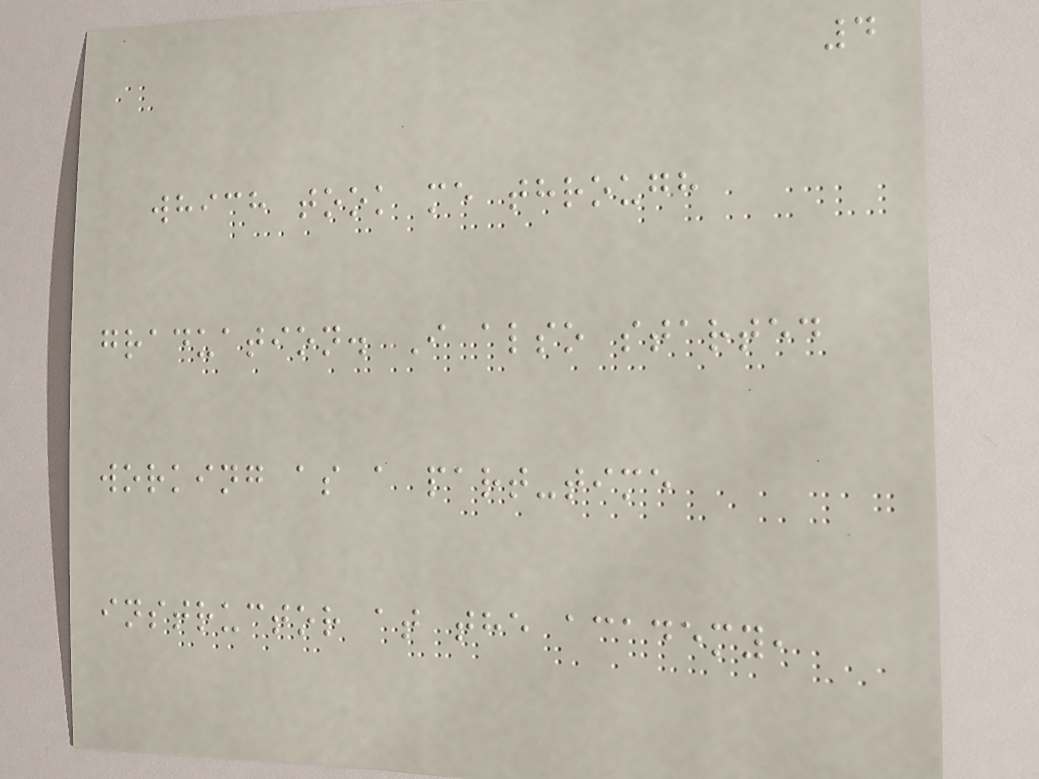4
which took me through
graduation. I also started
working as a part-time
instructor at the academy,
